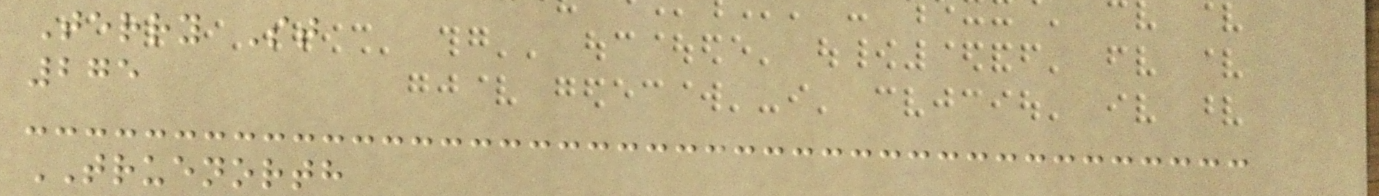Terry St
275
TRUENORTH
